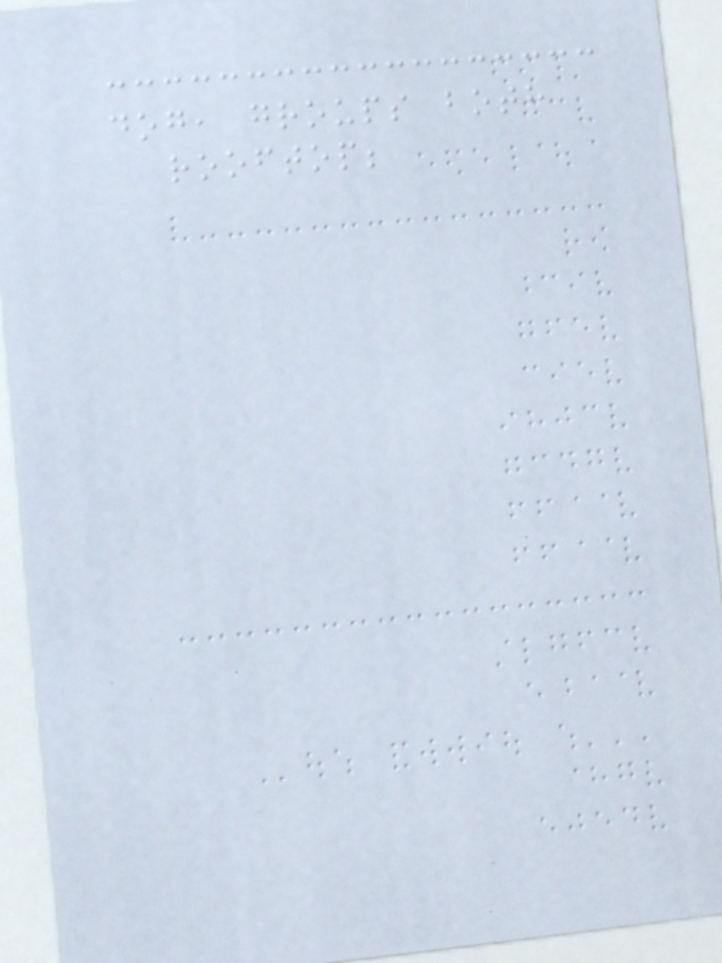dog, groups both
rooftop;
